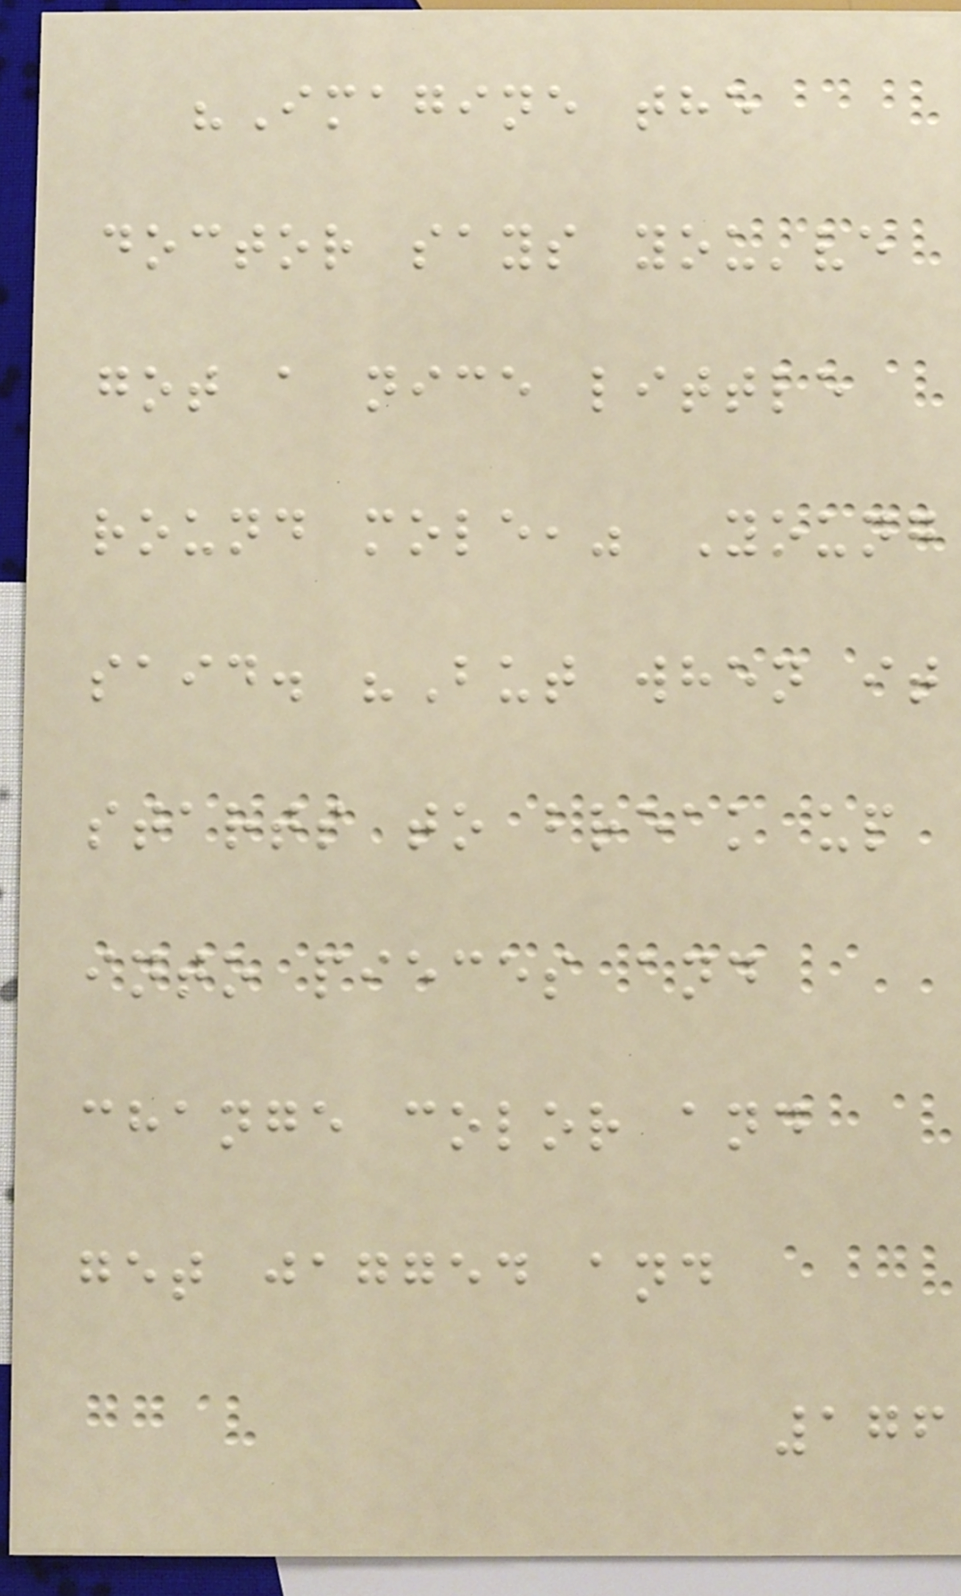"Imagine the
doctor says you've
got a nice little
round mole," Young
said. "But when it
starts to break up
into pieces and
change color and
get jagged and
176
